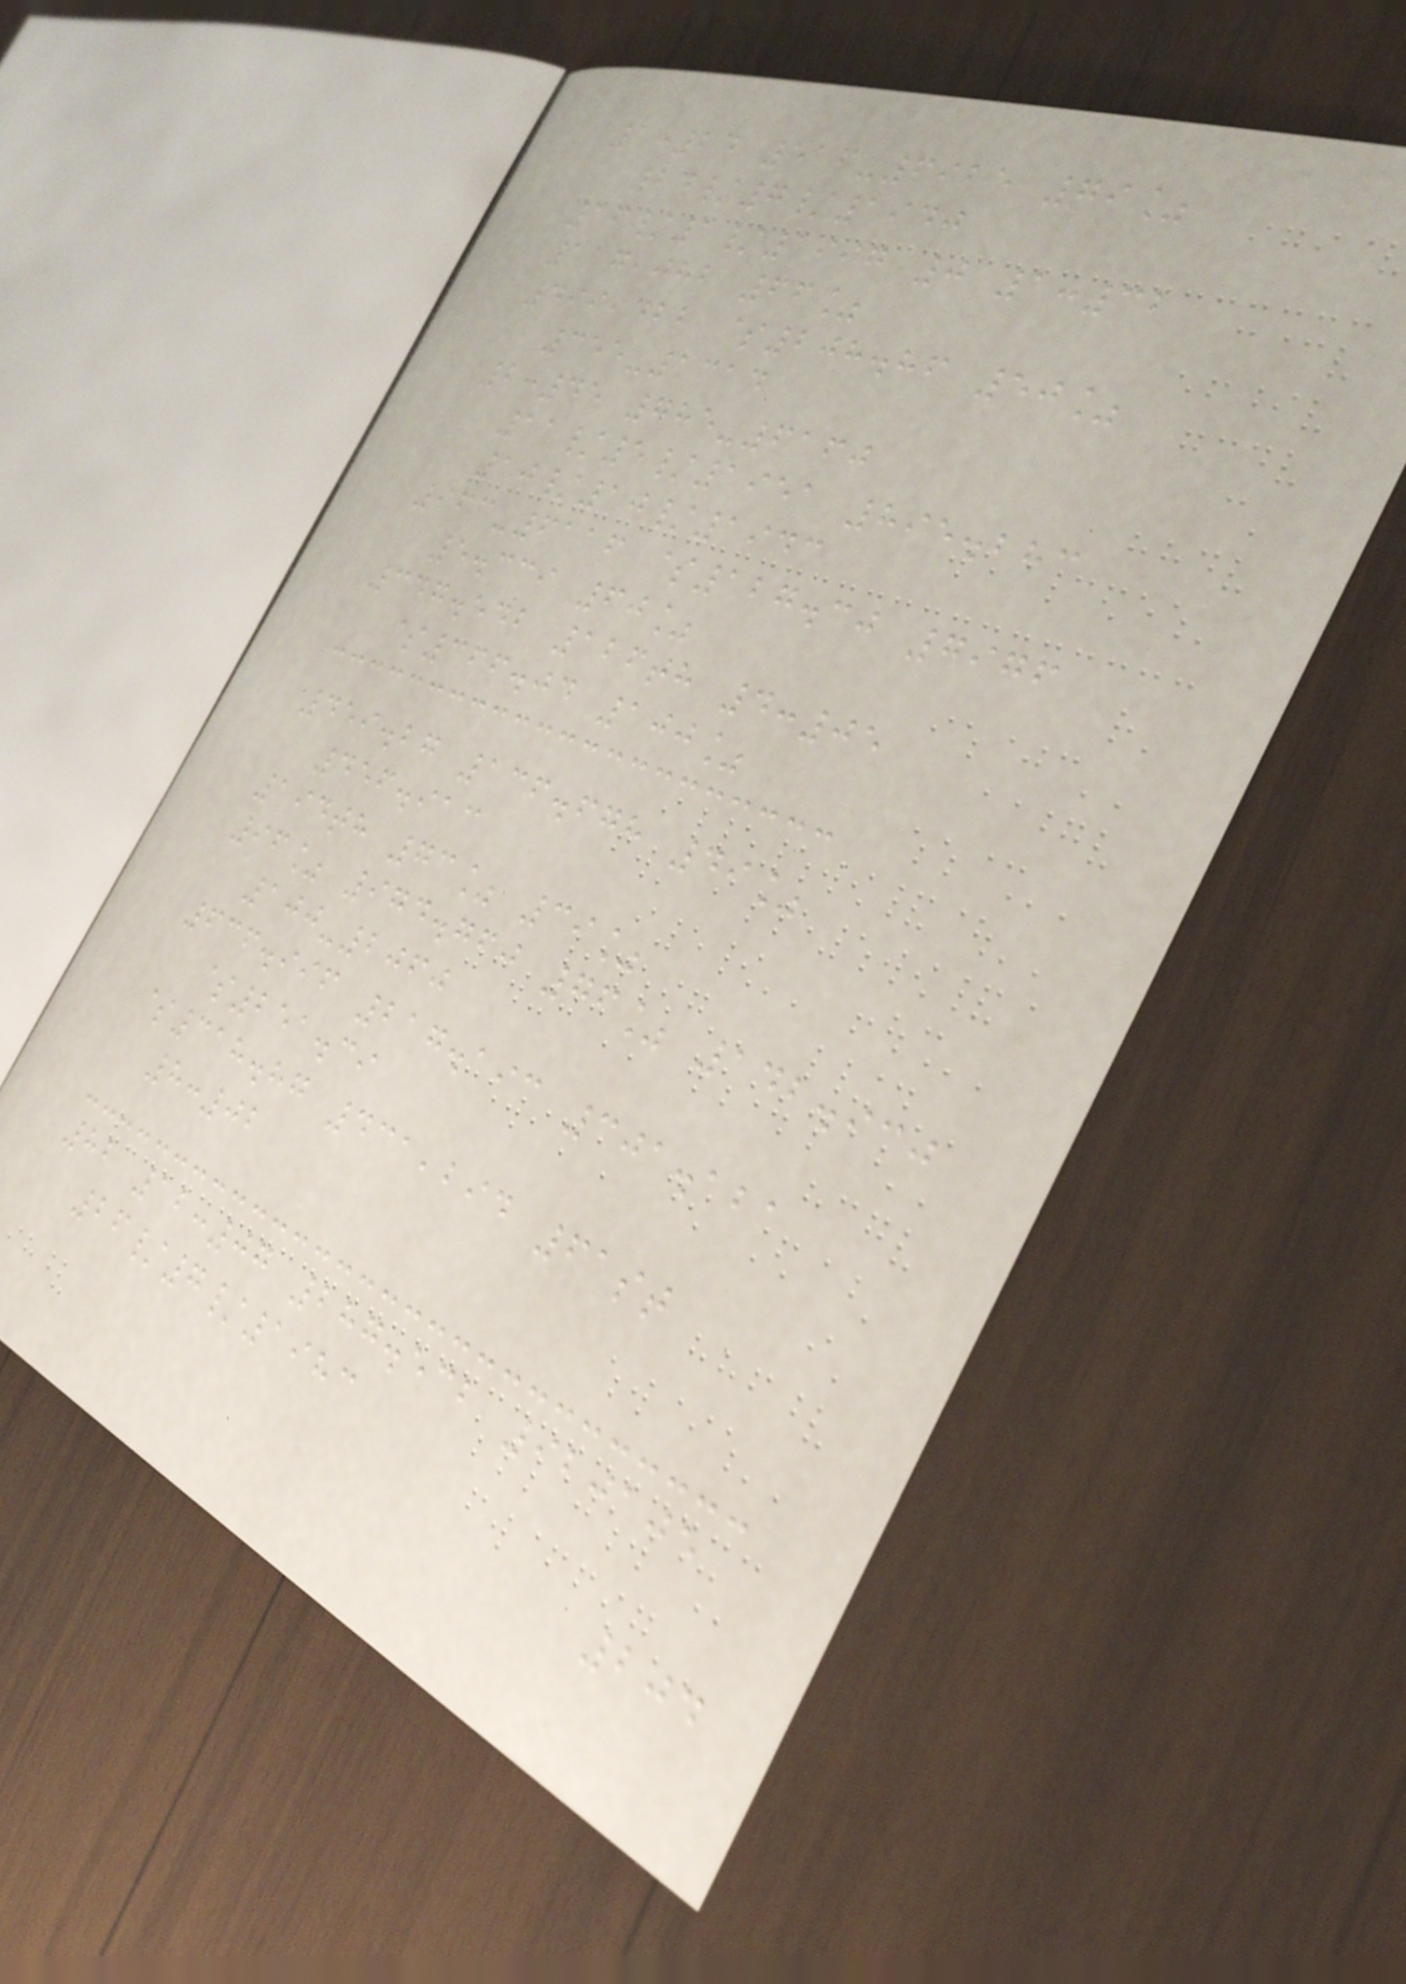1:24 516-6925 79%
24/7/1940
16/1/1997 0 1:32
117,082 66%
499,422 $208.86 50%
355-1314
2:45 785-6160
11/5/1951 895.283
10/10/1943
963-6116 $127.30 7976
5.339 60%
347.542 126th 4:05
$366.04 100%
459.27 136.678 49%
456.913
194th 73% 39%
96% 974.760 76% 142.930
100-2060
636.996 217.193 301.121
$251.39
$318.87 431,294 61st
8:02
82 12:07 287.532 920105
26/7/1983
204
